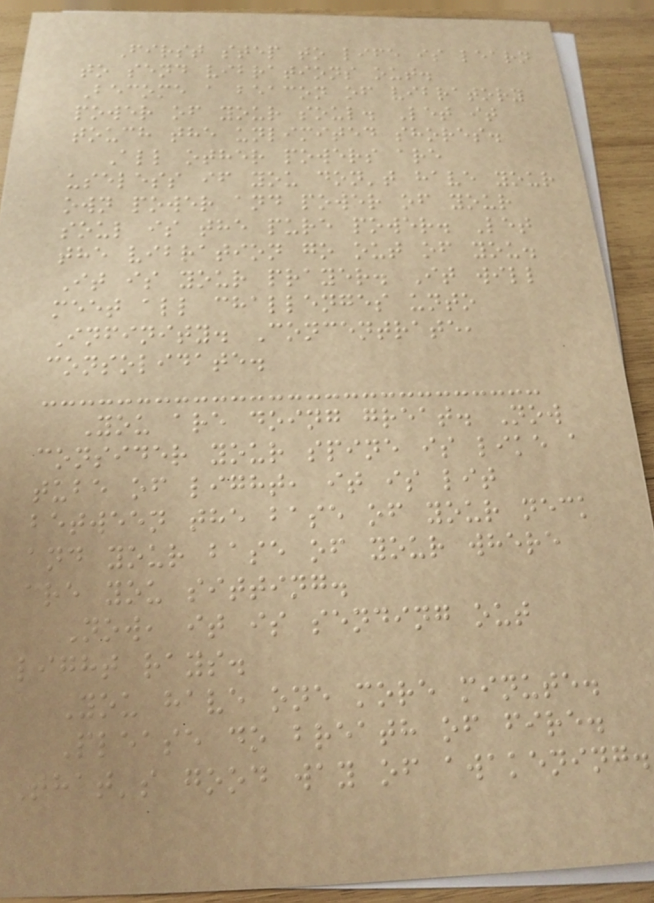First step to life is learn
to send vibrations out.
Become a beacon of vibratory
power of your soul. Let it
touch the unlimited shores.
All other powers are
useless if you don't have your
own power and power of your
soul is the pure power. Let
the vibration go out of you.
It is your prayer. It will
meet all challenges unto
Infinity. Concentrate,
consolidate.
You are doing great. Now
consider your spine is like a
tube of light, it is lit
between the base of your neck
and your base of your where
are you sitting.
Now, it is sending out
light rays.
You have one more minute.
Please do breath of fire.
That's good way of awakening.
